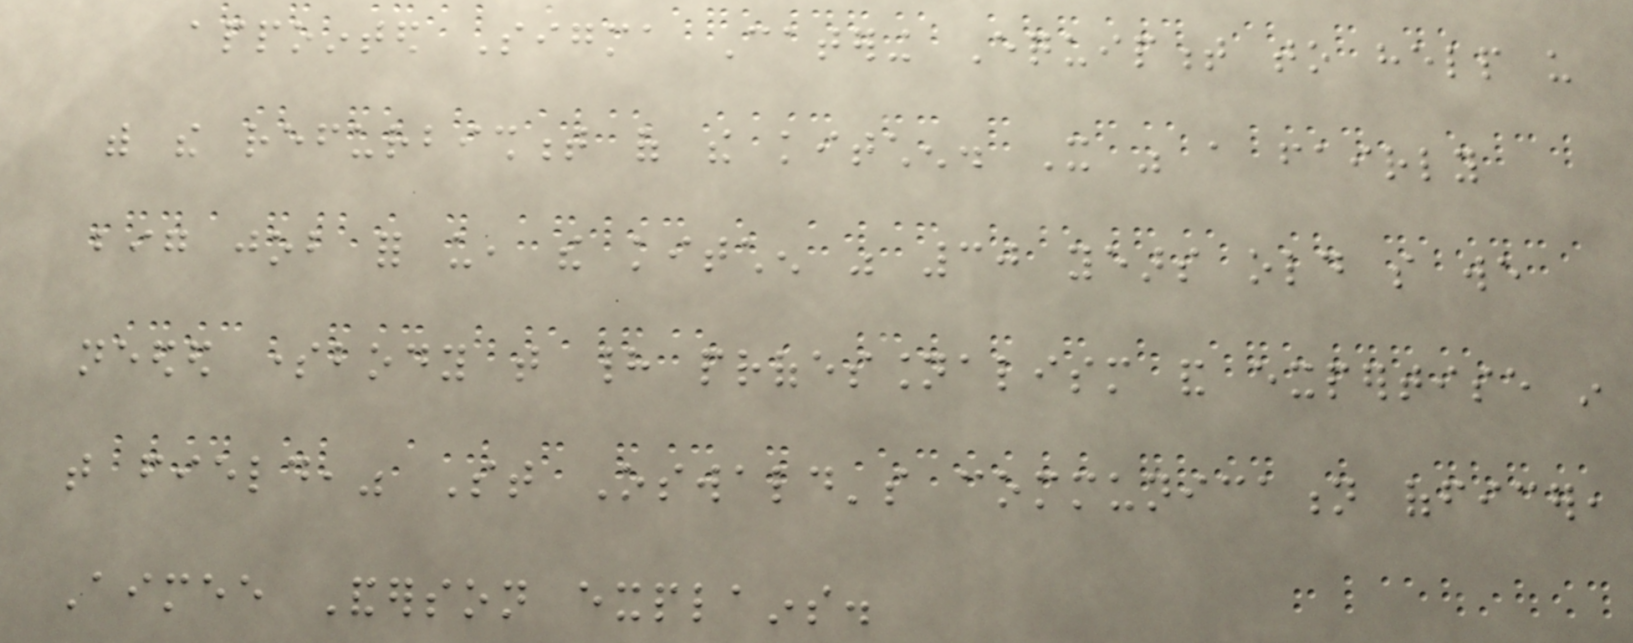appointed Sigma Catering Equipment to help us
with the refurbishment of the kitchen. It was a fairly
big job for us, the kitchen was 30 years old so we
needed somebody that had professionalism and expertise in
that field," St Oswald's communication officer,
Aimee Anderson explains.
